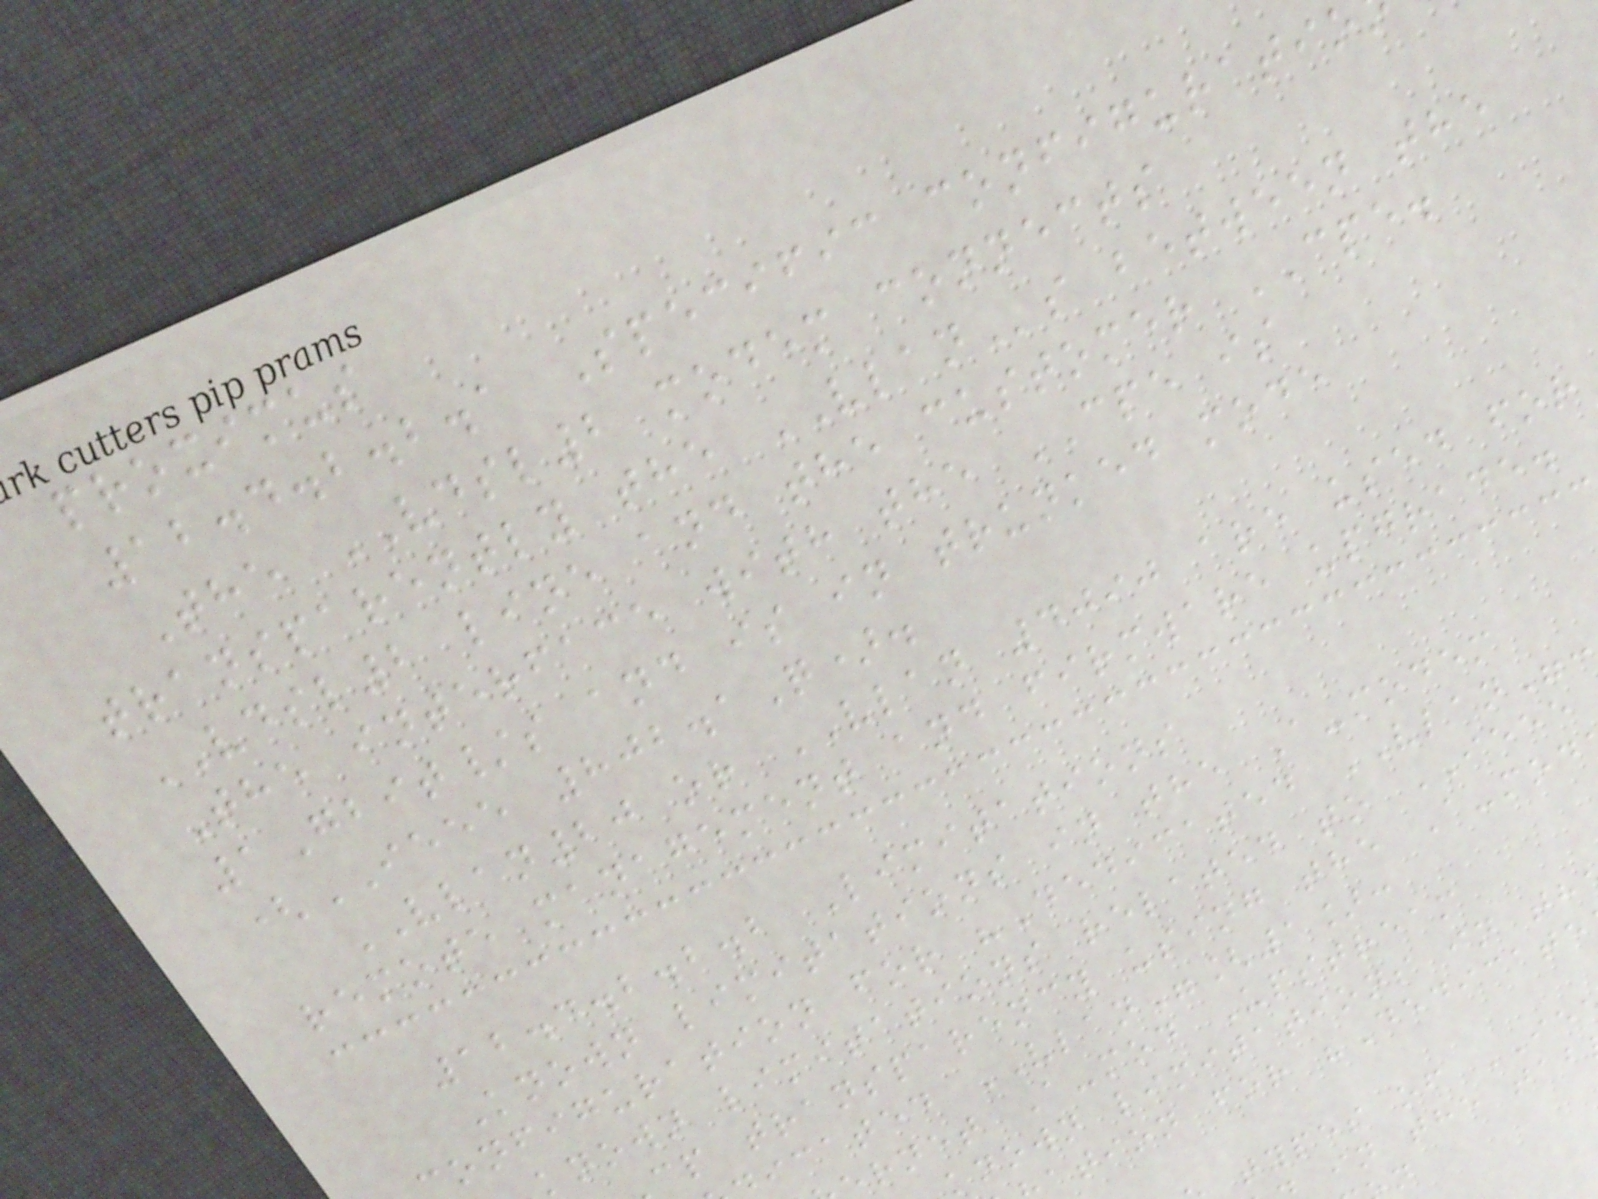proximus
12.4.2.2.1 Specific configuratio
The VDSL2 modem connects
transparently the VLANs between the
VDSL2 line and the customer CPE.
The interface with the CPE is
1Gbit/s and is in trunked mode
(IEEE 802.1Q).
VLAN20 or VLAN 4090 are used for
remote management and firmware upgrade.
12.4.2.2.2 Limitations
Known limitations in the A-modem
onfiguration for "Dedicated VLAN":
known limitations related to IEEE
cp transparency using the A-mod
icated VLAN"[1]:
rnet A-mod Upstream
known limitations in th
ation for "Dedicate
types of IE
in the tab
